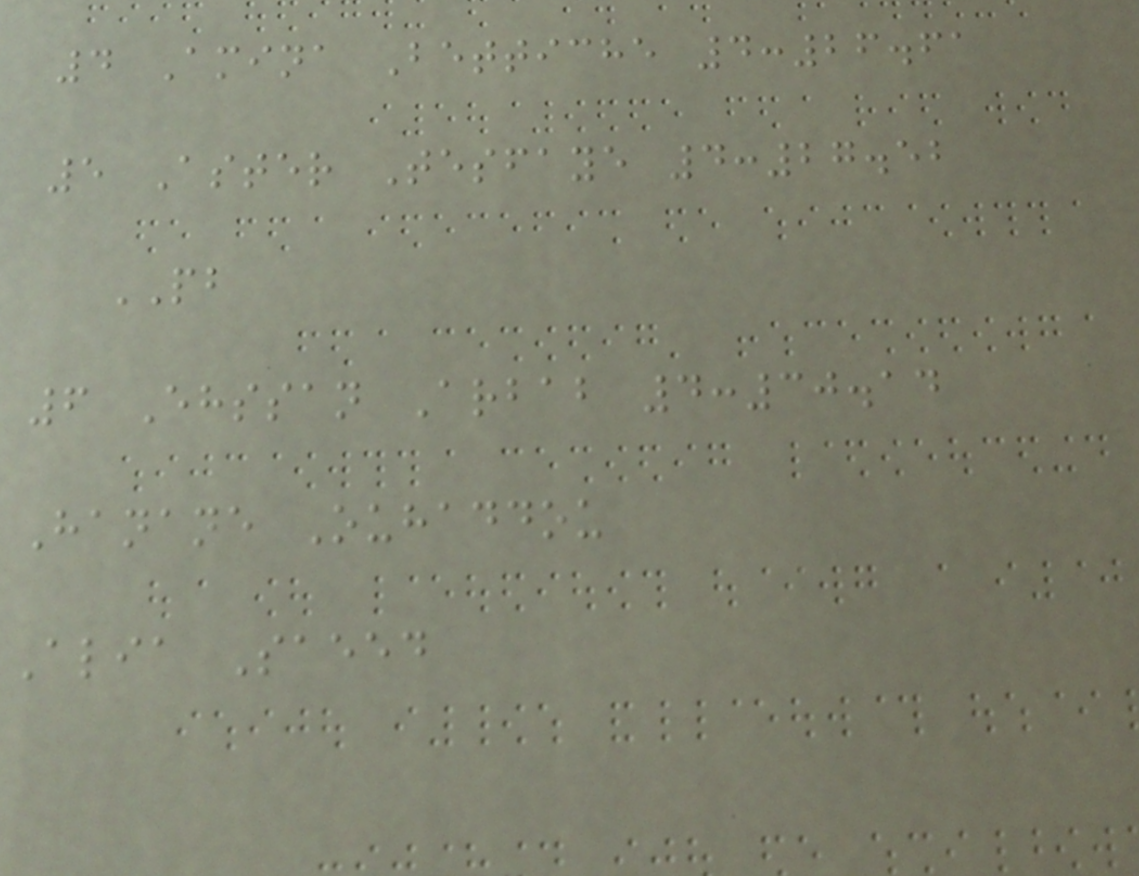4 Amina Bettiche 4:26.61
5 Aster Tesfaye 4:27.52
PB
6 Ehssan Arbab 4:30.14
Hanane Ouhaddou
Alia Saeed
